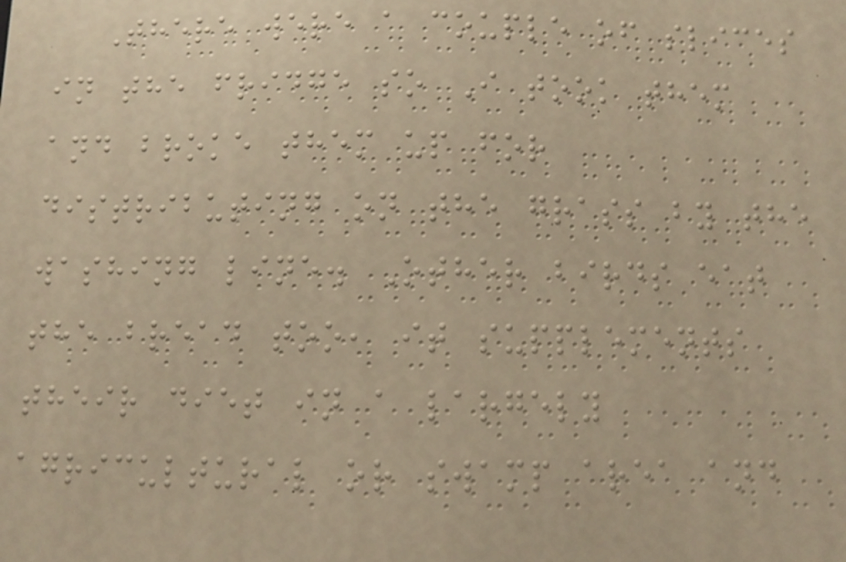There were a couple of slices
in the fridge so I took them
and broke them up for
distributing on the grass by the
washing line. Other birds eat
the bread too, it supplements
their diet in a largely
agricultural or swamp area and
